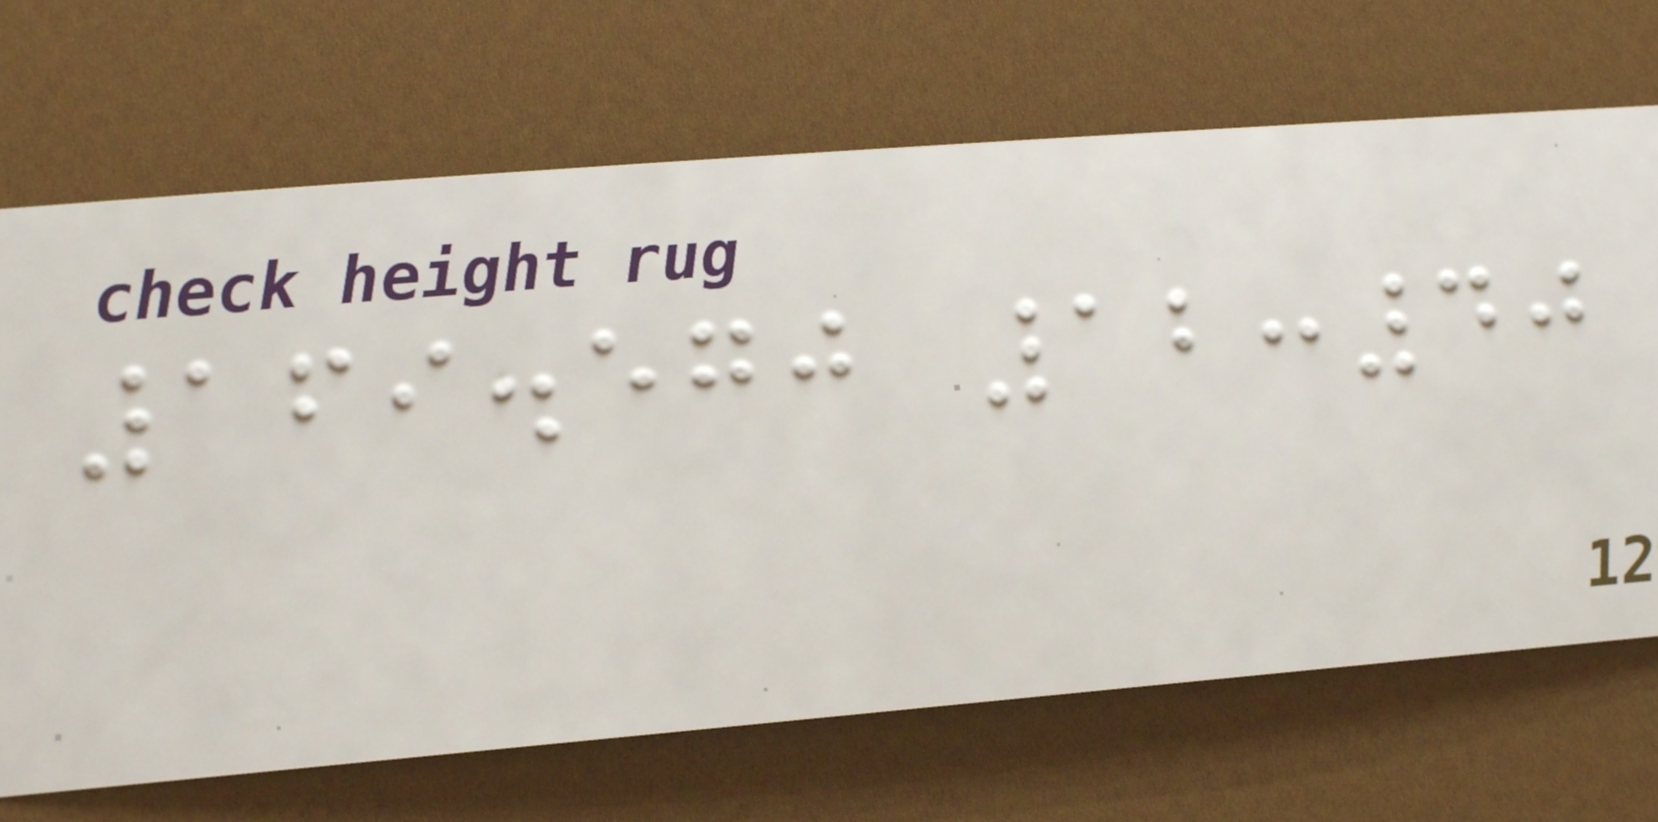169.570 12:40
